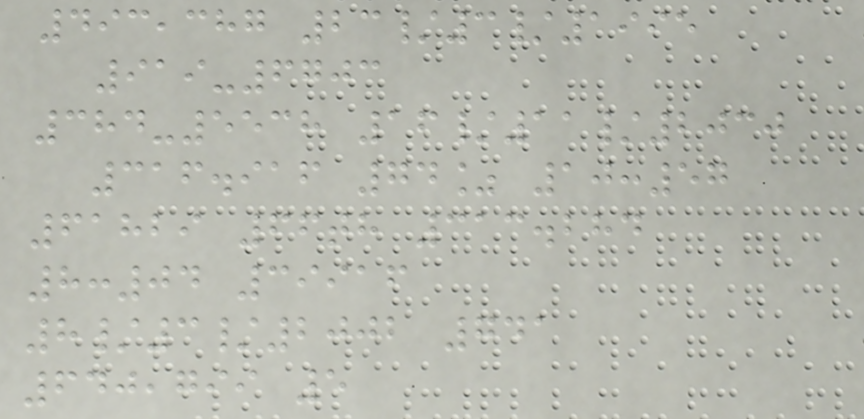493,387 23/3/1995
919-6703
384-5538 16/11/2030
316.916 74% 10:57
61829 66th 313.284
8:04 39916
8/3/2002 741
640,799 5
